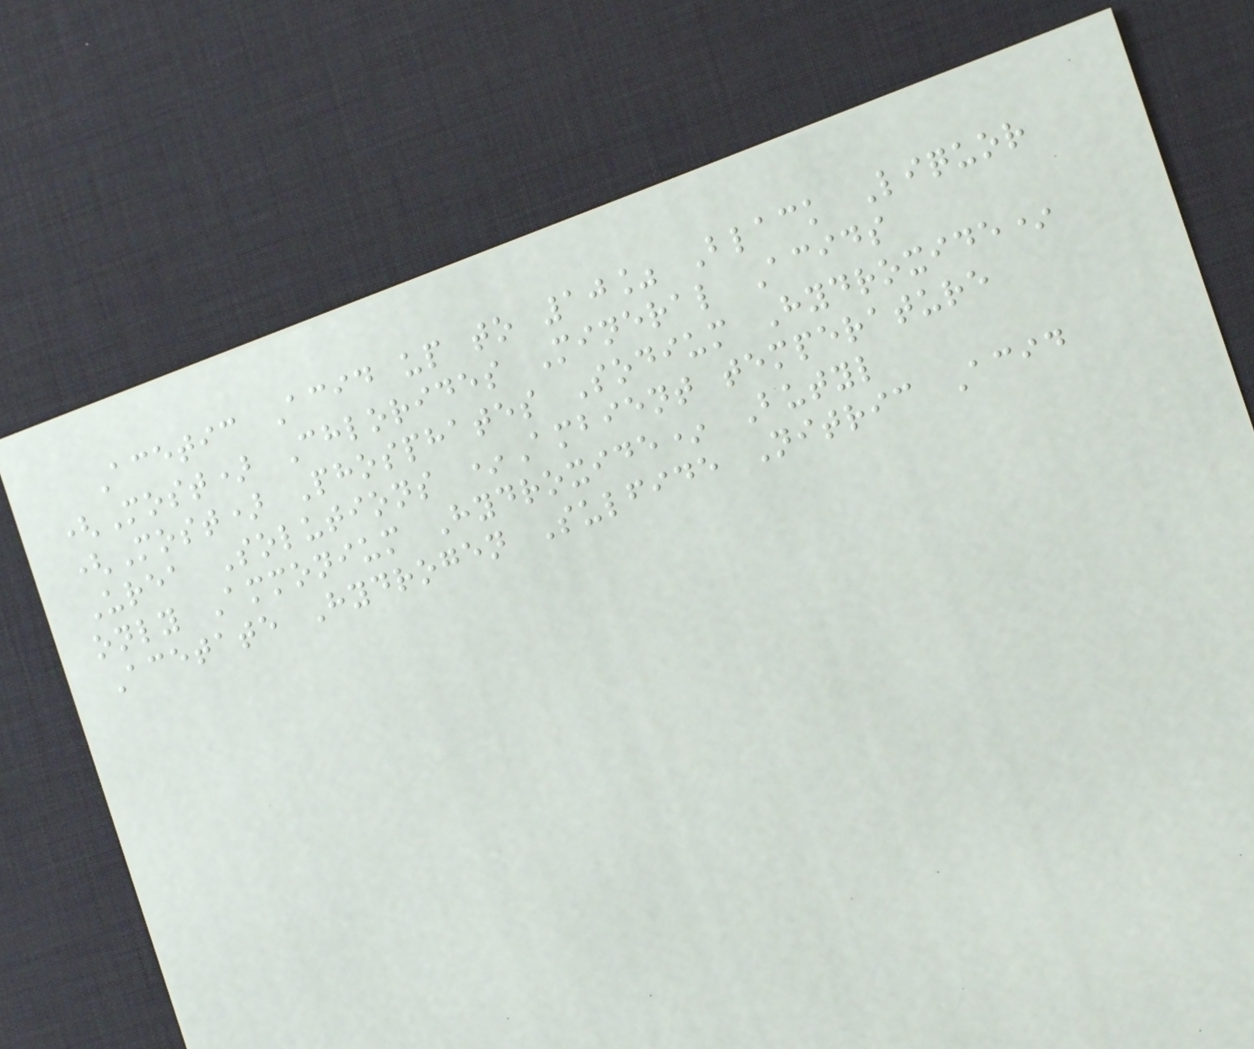Acetic Acid up to 10% Black Liquor
(Most) Chlorides Mineral Acids
(Most) Phosphates Sodium Hydroxide*
Urea Solutions *Ambient temperature
only Ammonium Hydroxide* Butyl
Acetate Hydrogen Sulfide Nitric Acid
